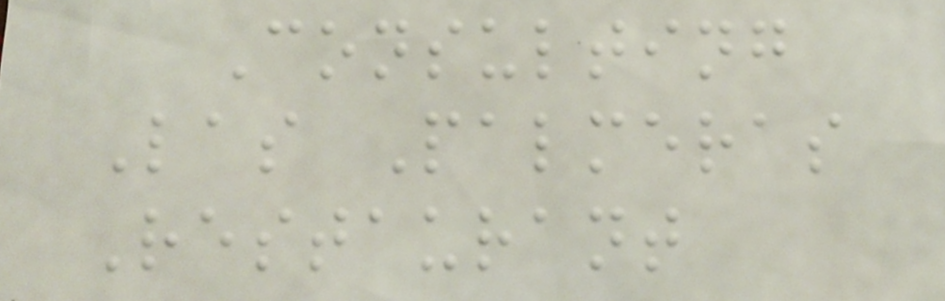Consulting
Las Palmeras
Restaurant
